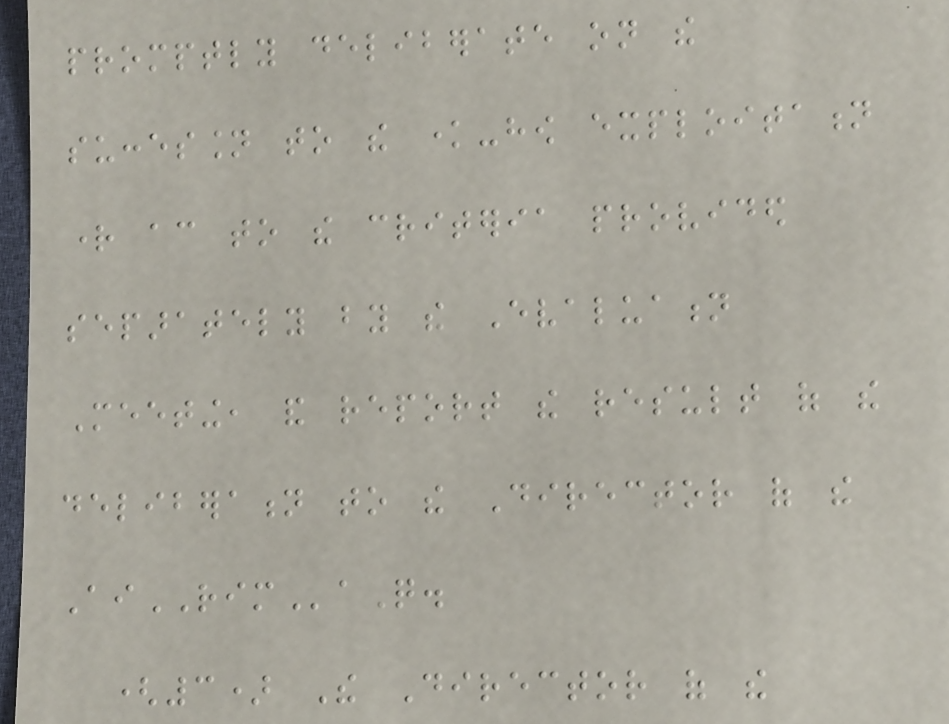promptly deliberate on the
succession to the know-how exploitation
right according to the criteria provided
separately by the Evaluation
Meeting, and report the result of the
deliberation to the Director of the
AiRIMaQ.
(3) The Director of the
